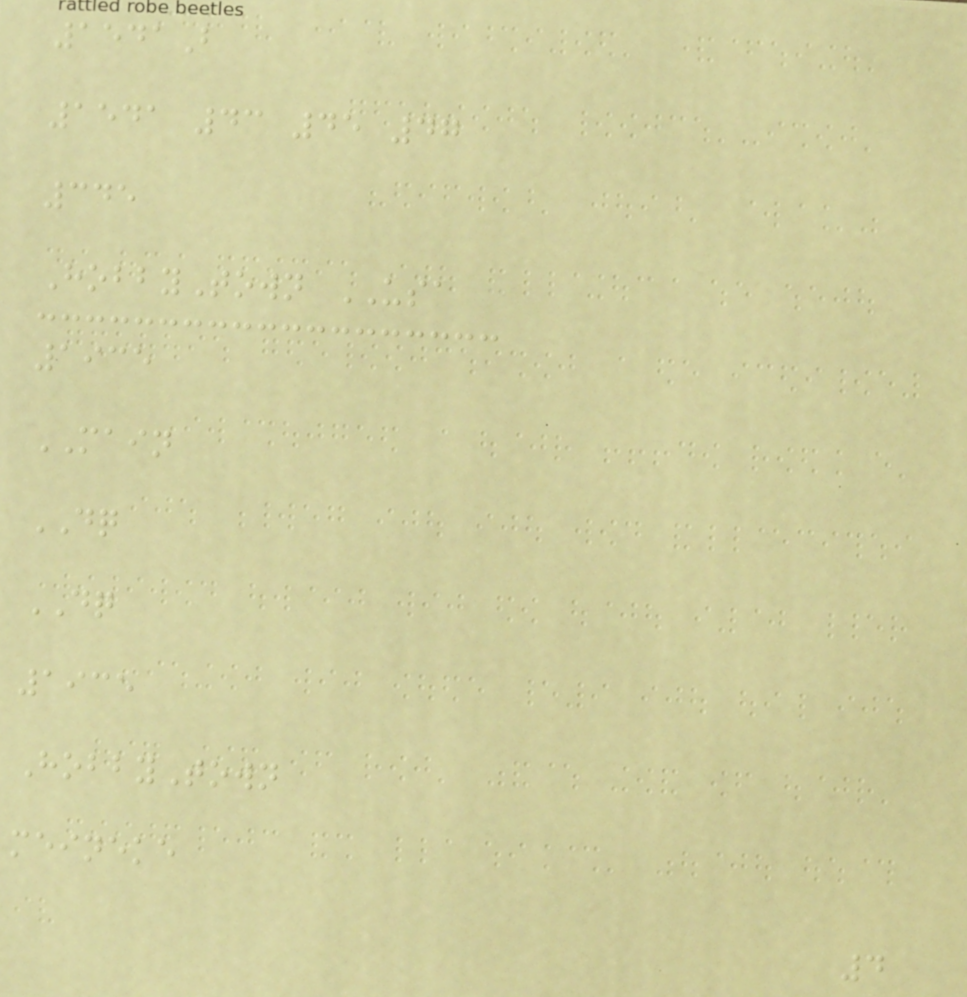1541B
1541 43 45 47
345
HobbyTown USA
1935
MAIN
DQ
DQ
1935
HobbyTown
meineke
4
